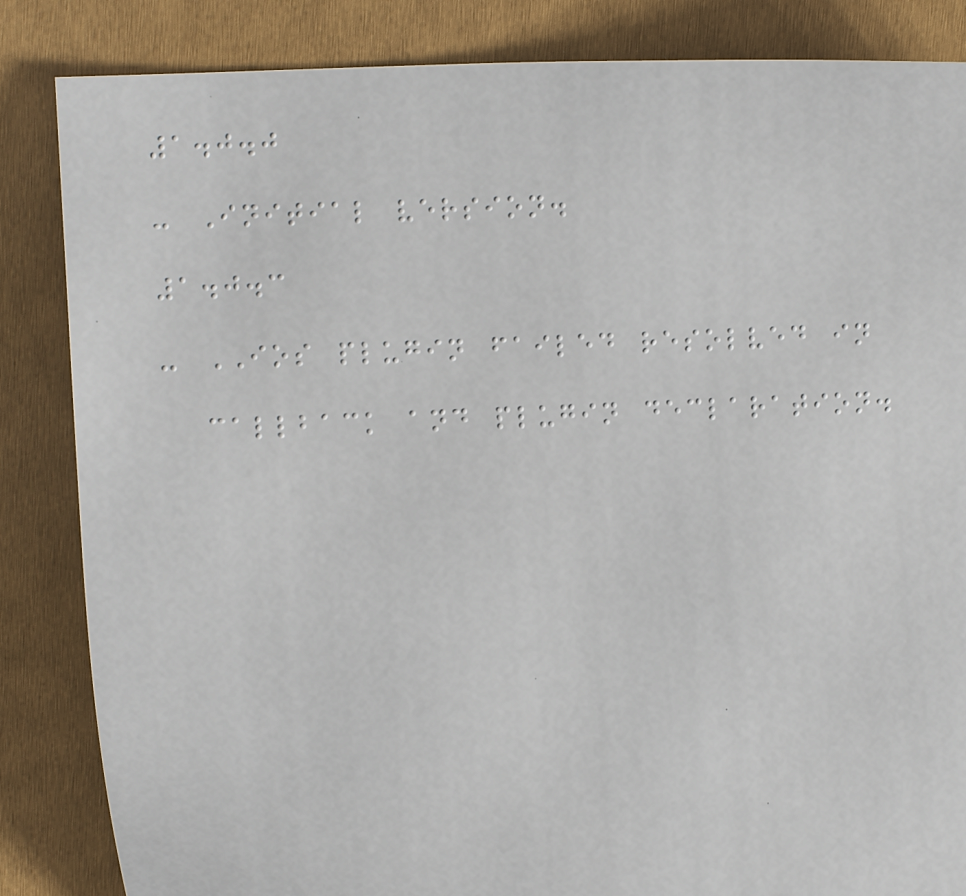1.0.0
- Initial version.
1.0.3
- IOS plugin failed resolved in
callback and plugin declaration.
